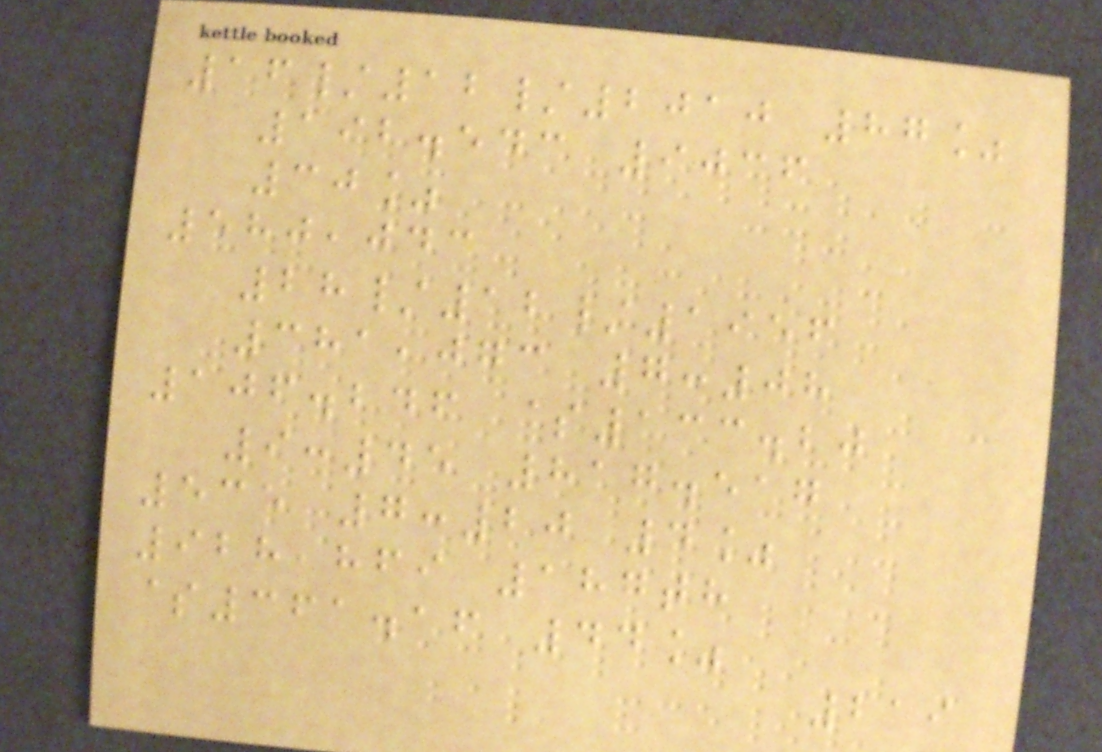16/12/2010 87%
192.543 9036
30%
580,043
28/12/1956
381,073 7:08
106.246 $133.20
9:45 817.517
535 7:20 4%
928,869 187th
$361.16 44%
219
